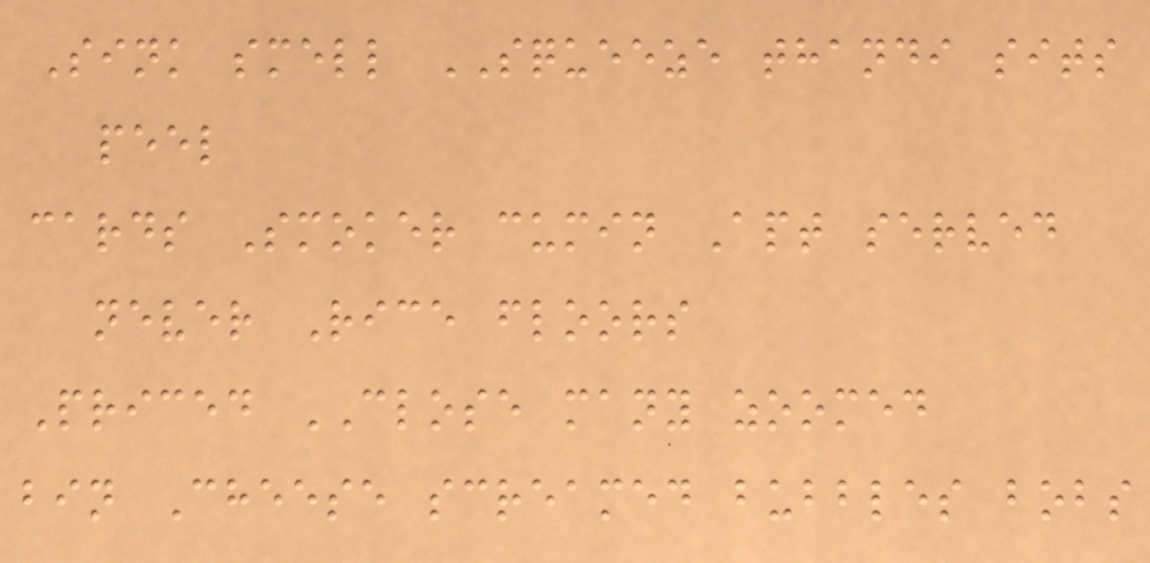Sink smell SQUEEZE thandi sits
peel
cards Smoker cumin Apt served
never Rice floors
Priced CLOSE many zoomed
bin Cheese screamed bubbles bobs
